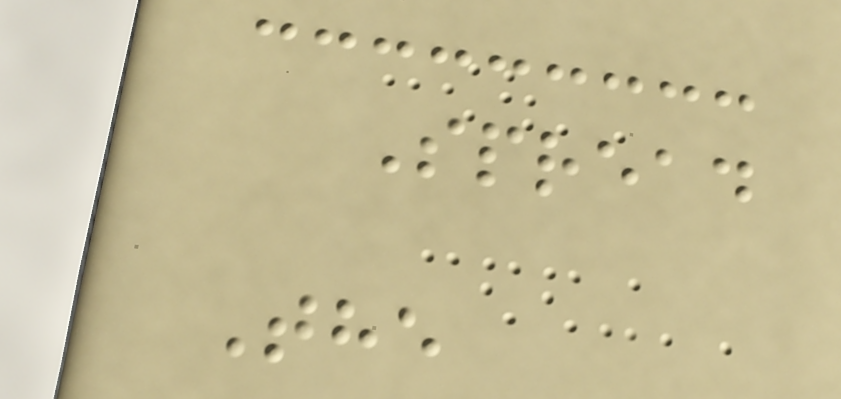Spread
The
